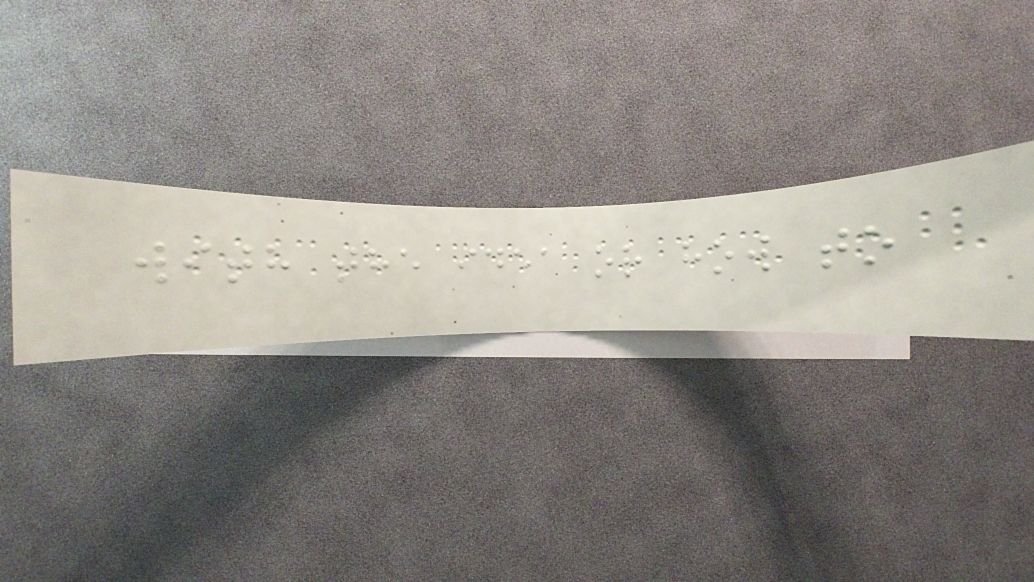with the idea or how to
